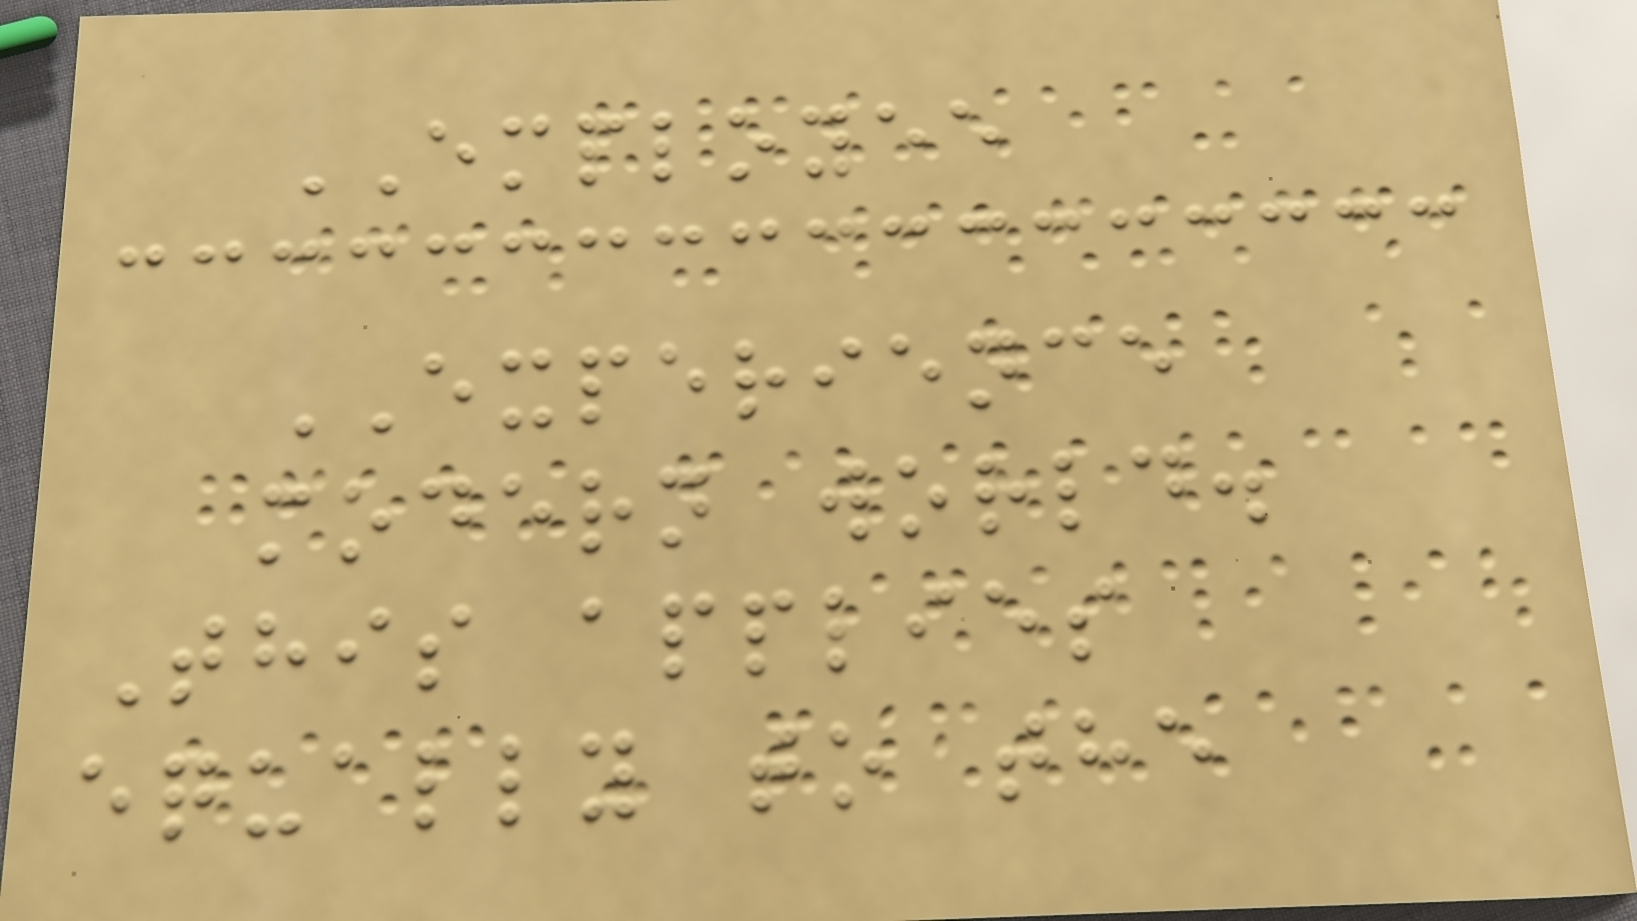EMPLOYEE
EXPERIENCE
modern world.
This applies
equally to the
